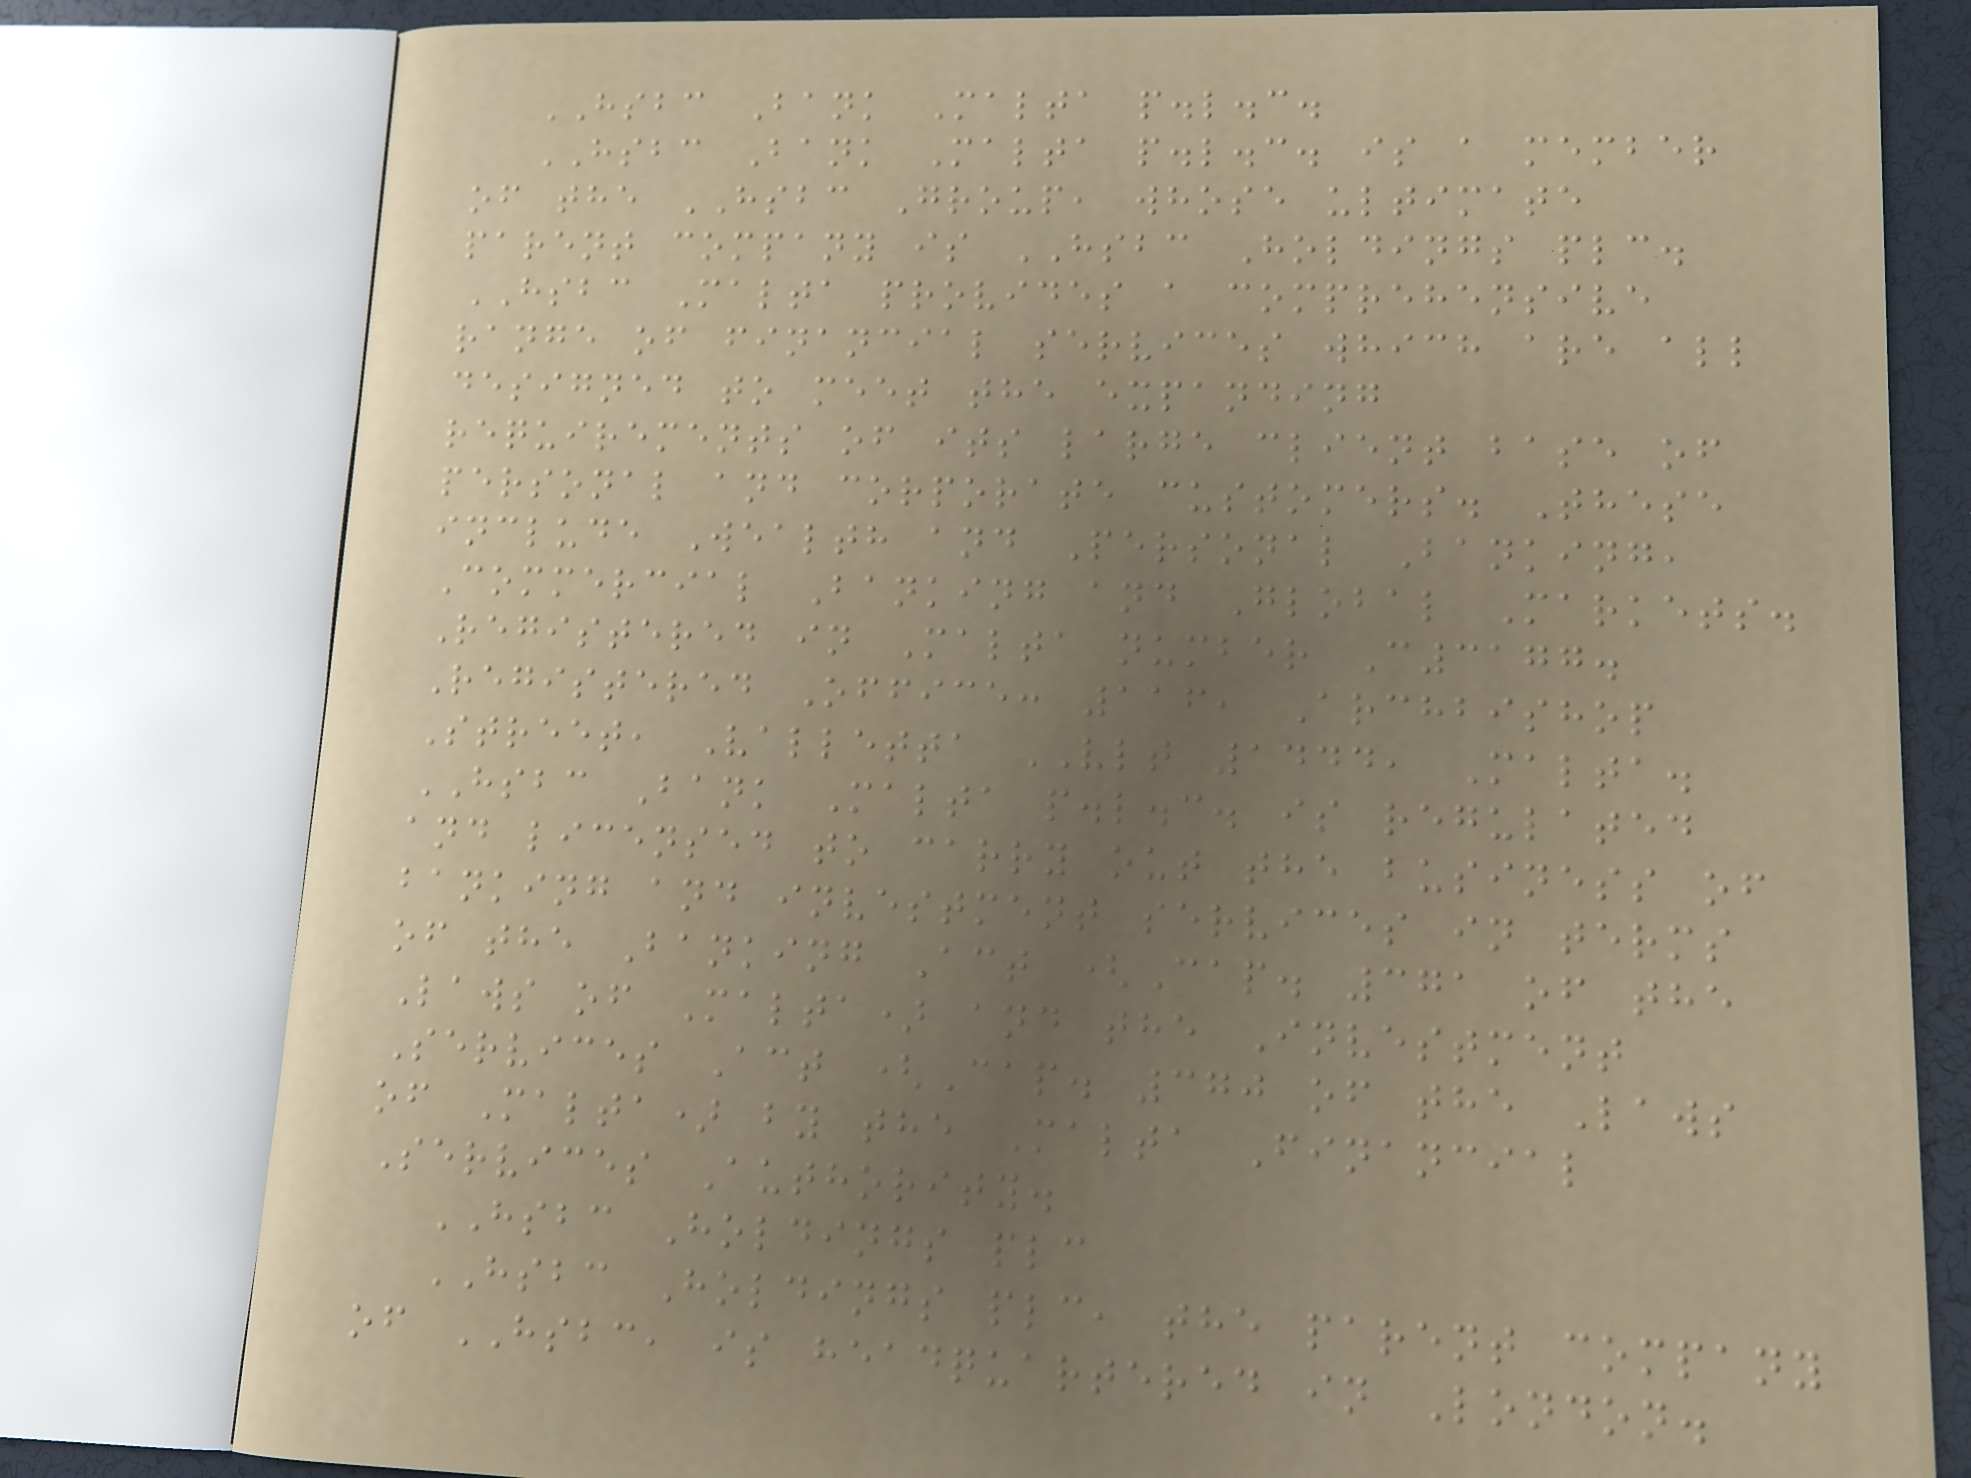HSBC Bank Malta p.l.c.
HSBC Bank Malta p.l.c. is a member
of the HSBC Group, whose ultimate
parent company is HSBC Holdings plc.
HSBC Malta provides a comprehensive
range of financial services which are all
designed to meet the expanding
requirements of its large client base of
personal and corporate customers. These
include Wealth and Personal Banking,
Commercial Banking and Global Markets.
Registered in Malta number C3177.
Registered Office: 116, Archbishop
Street, Valletta VLT 1444, Malta.
HSBC Bank Malta p.l.c. is regulated
and licensed to carry out the business of
banking and investment services in terms
of the Banking Act (Cap. 371 of the
Laws of Malta) and the Investment
Services Act (Cap. 370 of the Laws
of Malta) by the Malta Financial
Services Authority.
HSBC Holdings plc
HSBC Holdings plc, the parent company
of HSBC, is headquartered in London.
